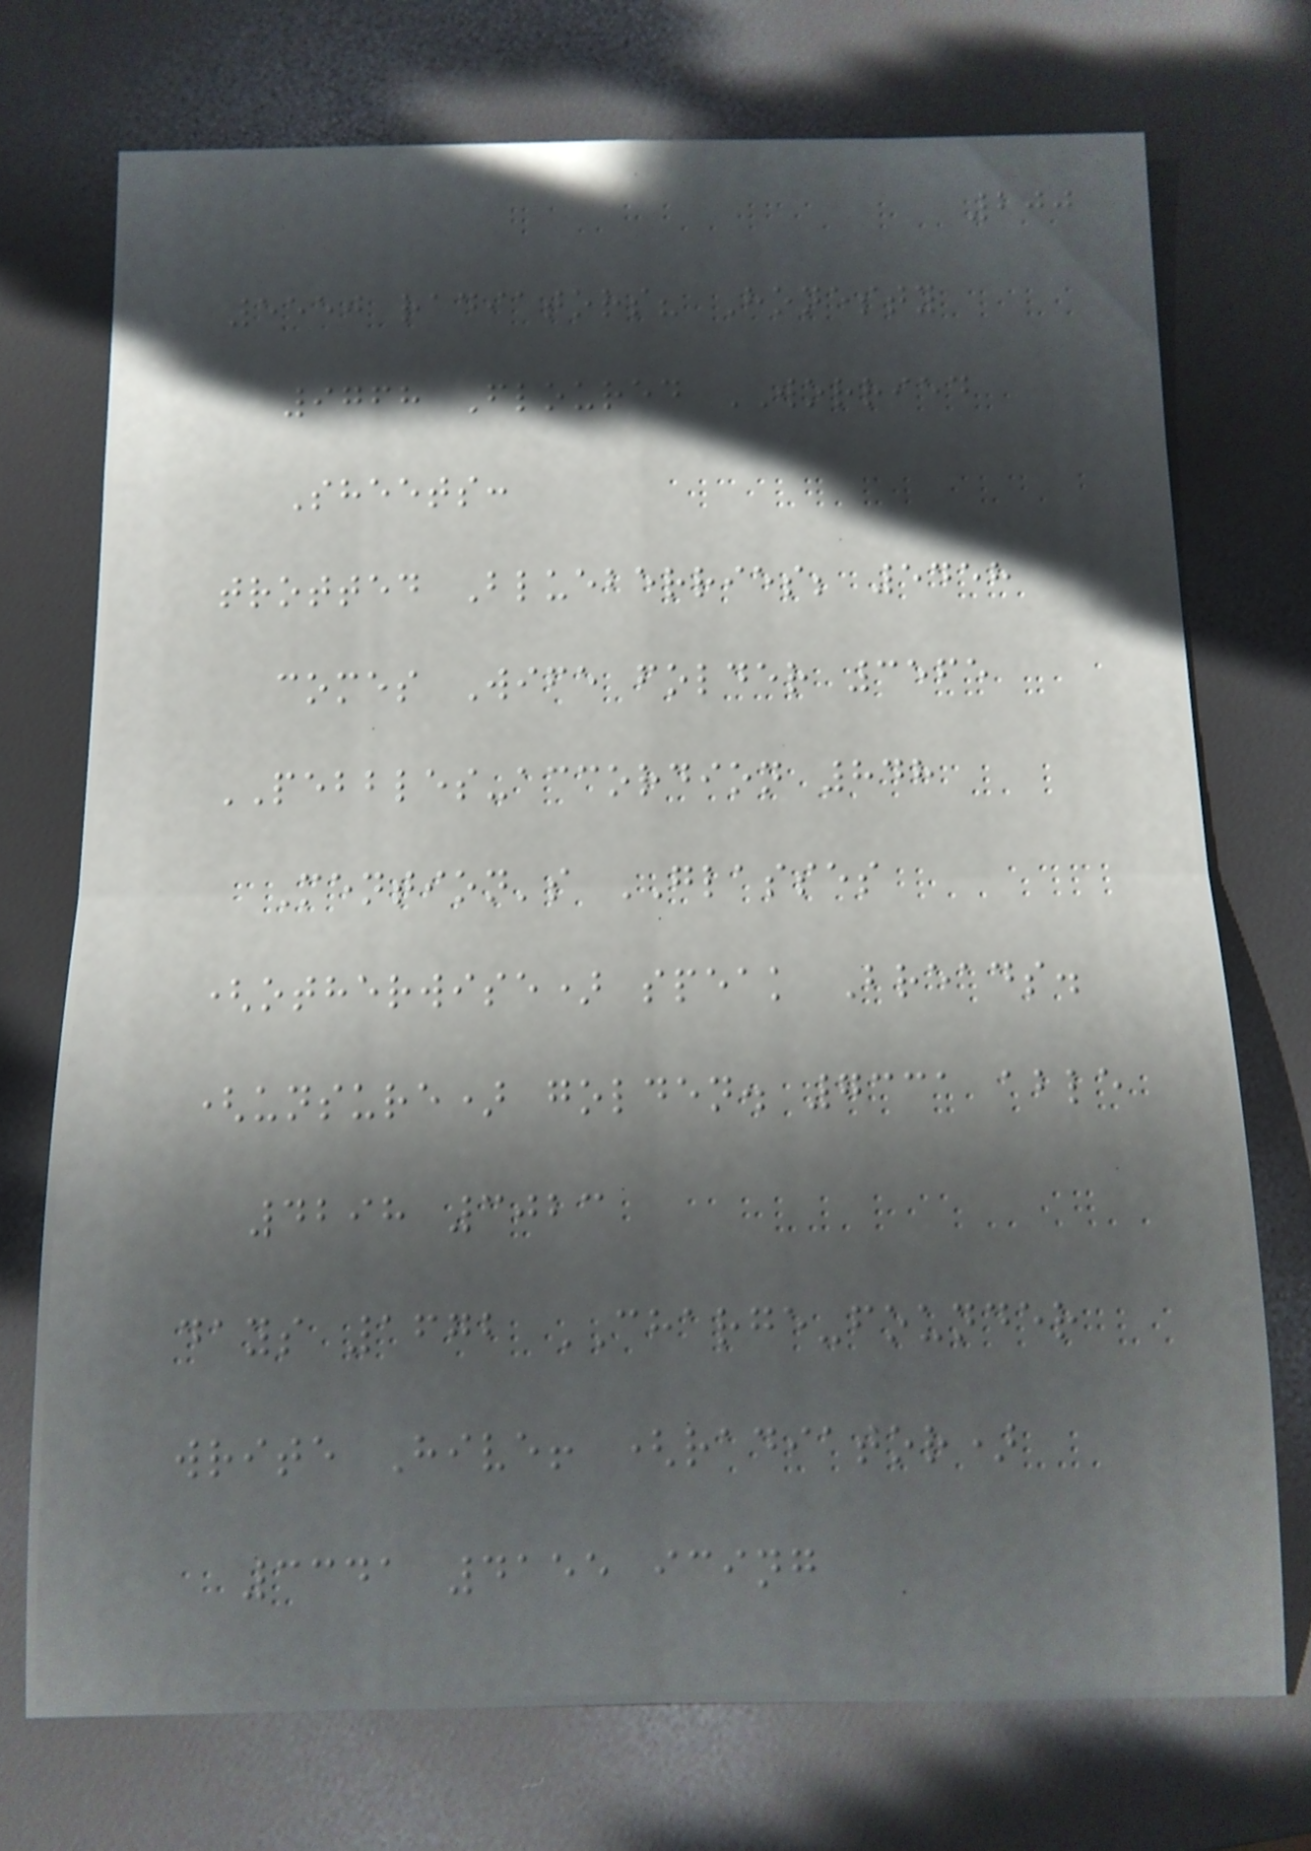200
5550 radiators? Honesty
9768 Floured WORRIED
Sheets:
trotted Blueberries; 5458
comes Wife folder 3565
PEBBLES-accordion 848
Mention's GLASSES
(otherwise) speak Breads.
(unsure) golden. 7331 able
4298 3023
days 1672 CHARGE-founder
write Hive! (radiator)
3341 4155 icing
